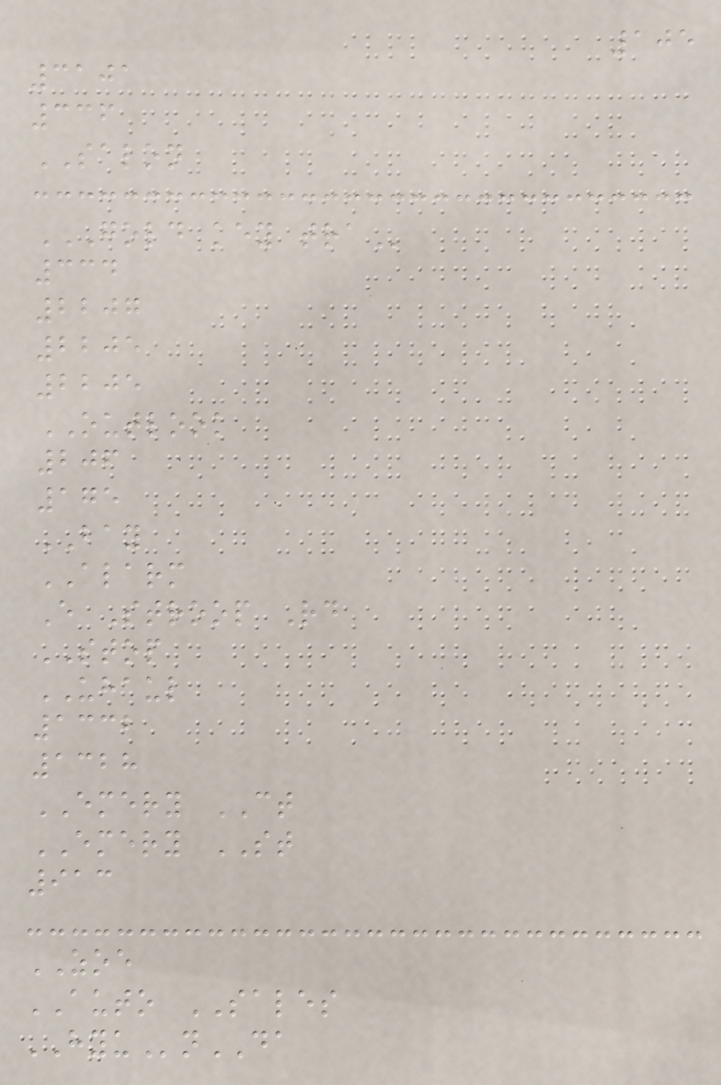105
3101
336
SALON
GOLD KEY TRA
334
2207
2205
2205
OUTLOOK
206
175
BAY
ALARM
E Stroop Rd
STOP
UHAUL
1332
1328
EMERY CT
EMERY ST
913
ZOE
AUTO SALES
HYUnDA
